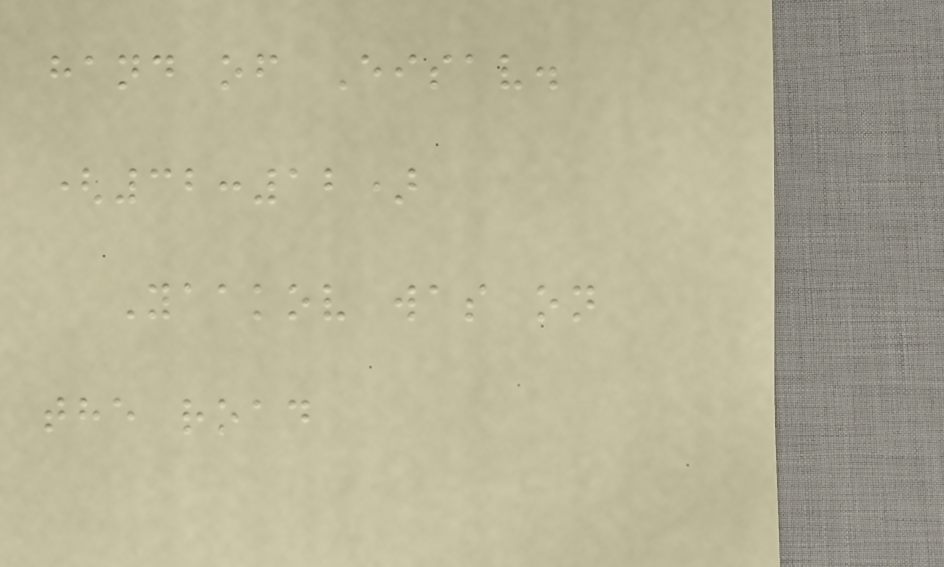hand of Eisav.
(32:12)
Yaakov was on
the road
